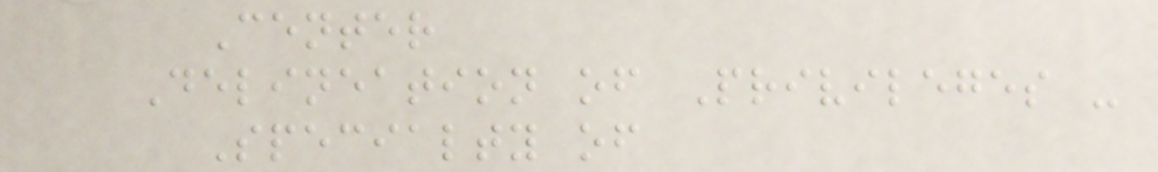Center
Delineation of Privileges -
Specialty of
